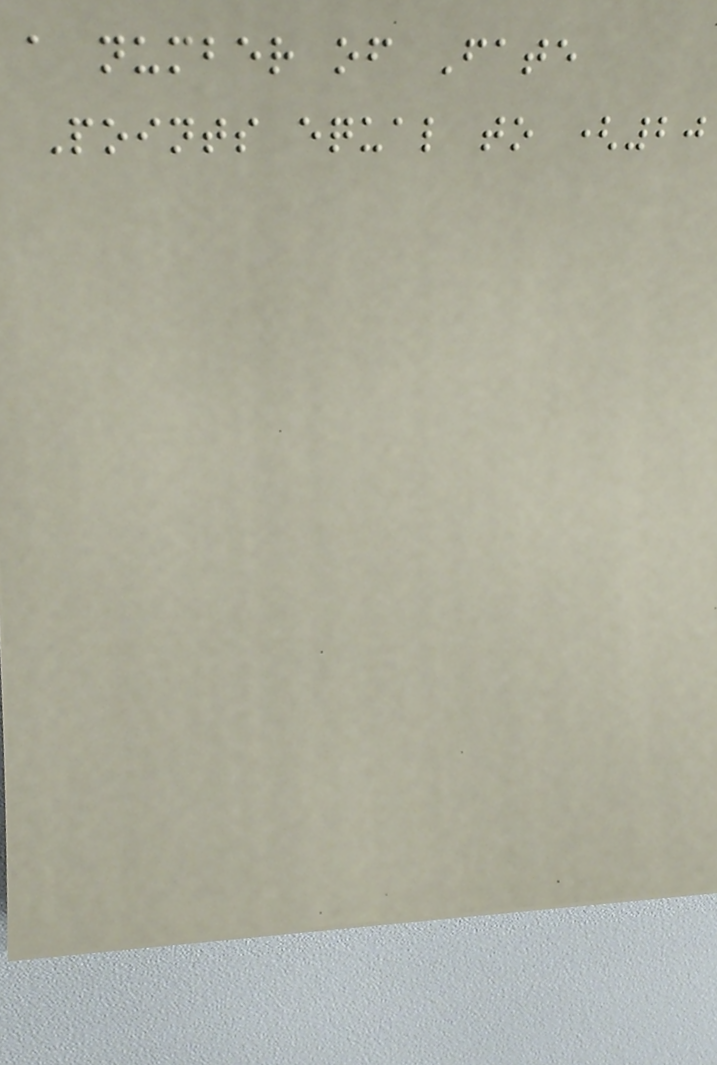a number of Fate
Points equal to (20
